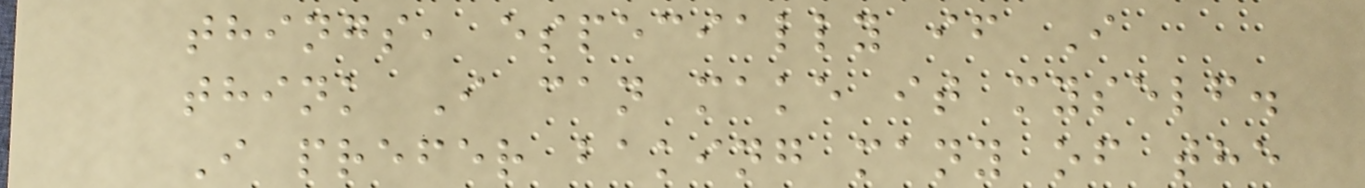things, especially if I
think I can make it myself.
I prefer baking many of the
